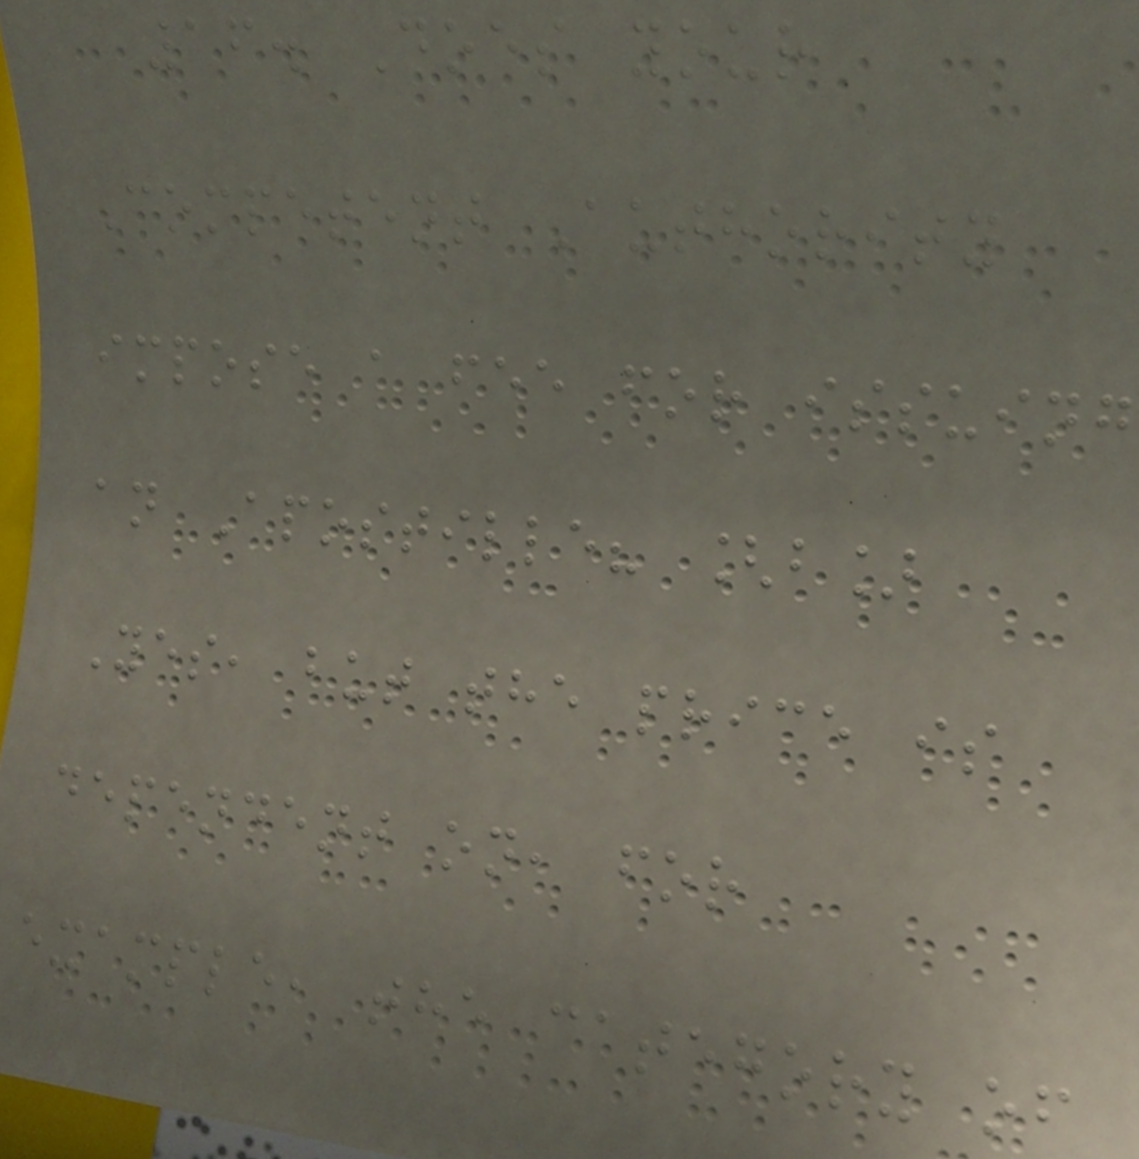16. Does your
Competent Authority
impose a fee for issuing
an Apostille? [b]
Yes, but the price is
dependent on, for
example, the category of
